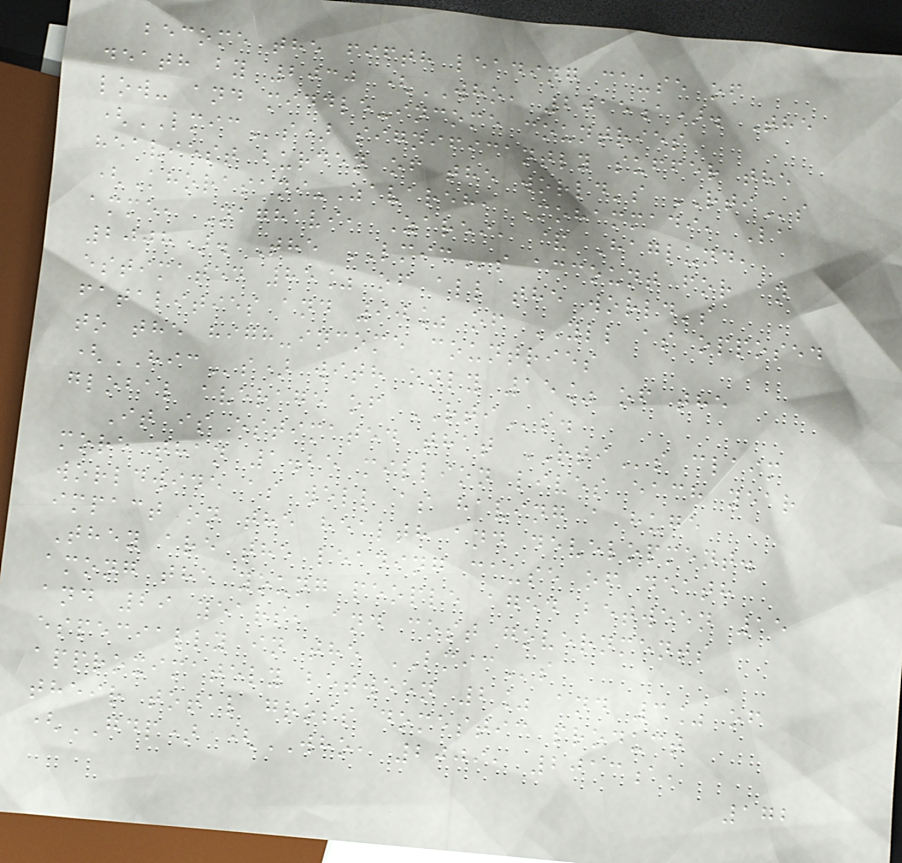become the fifth leading cause of
death by 2030 (WHO, 2015a). The
low- and middle-income countries
(LMICs) significantly suffer the
heaviest burden of the world's RTIs
(Khorasani-Zavareh, Mohammadi, La
amme, Naghavi, Zarei, & Haglund,
2008). The LMICs account for an
estimated 85% of all the world's
fatalities and 90% of YLL as opposed
to the high-income countries
(HICs) with only 15% of the
global average of RTIs.
It is estimated that RTIs claim
more than 1.25 million lives each year
worldwide as well as having a huge
impact on the health and development.
They are the leading cause of death
among the young people aged between 15
and 29 years, and cost governments
especially in the LMICs
approximately between 2% and 3% of
their total gross domestic product
(GDP) (WHO, 2009, 2013a,
172
